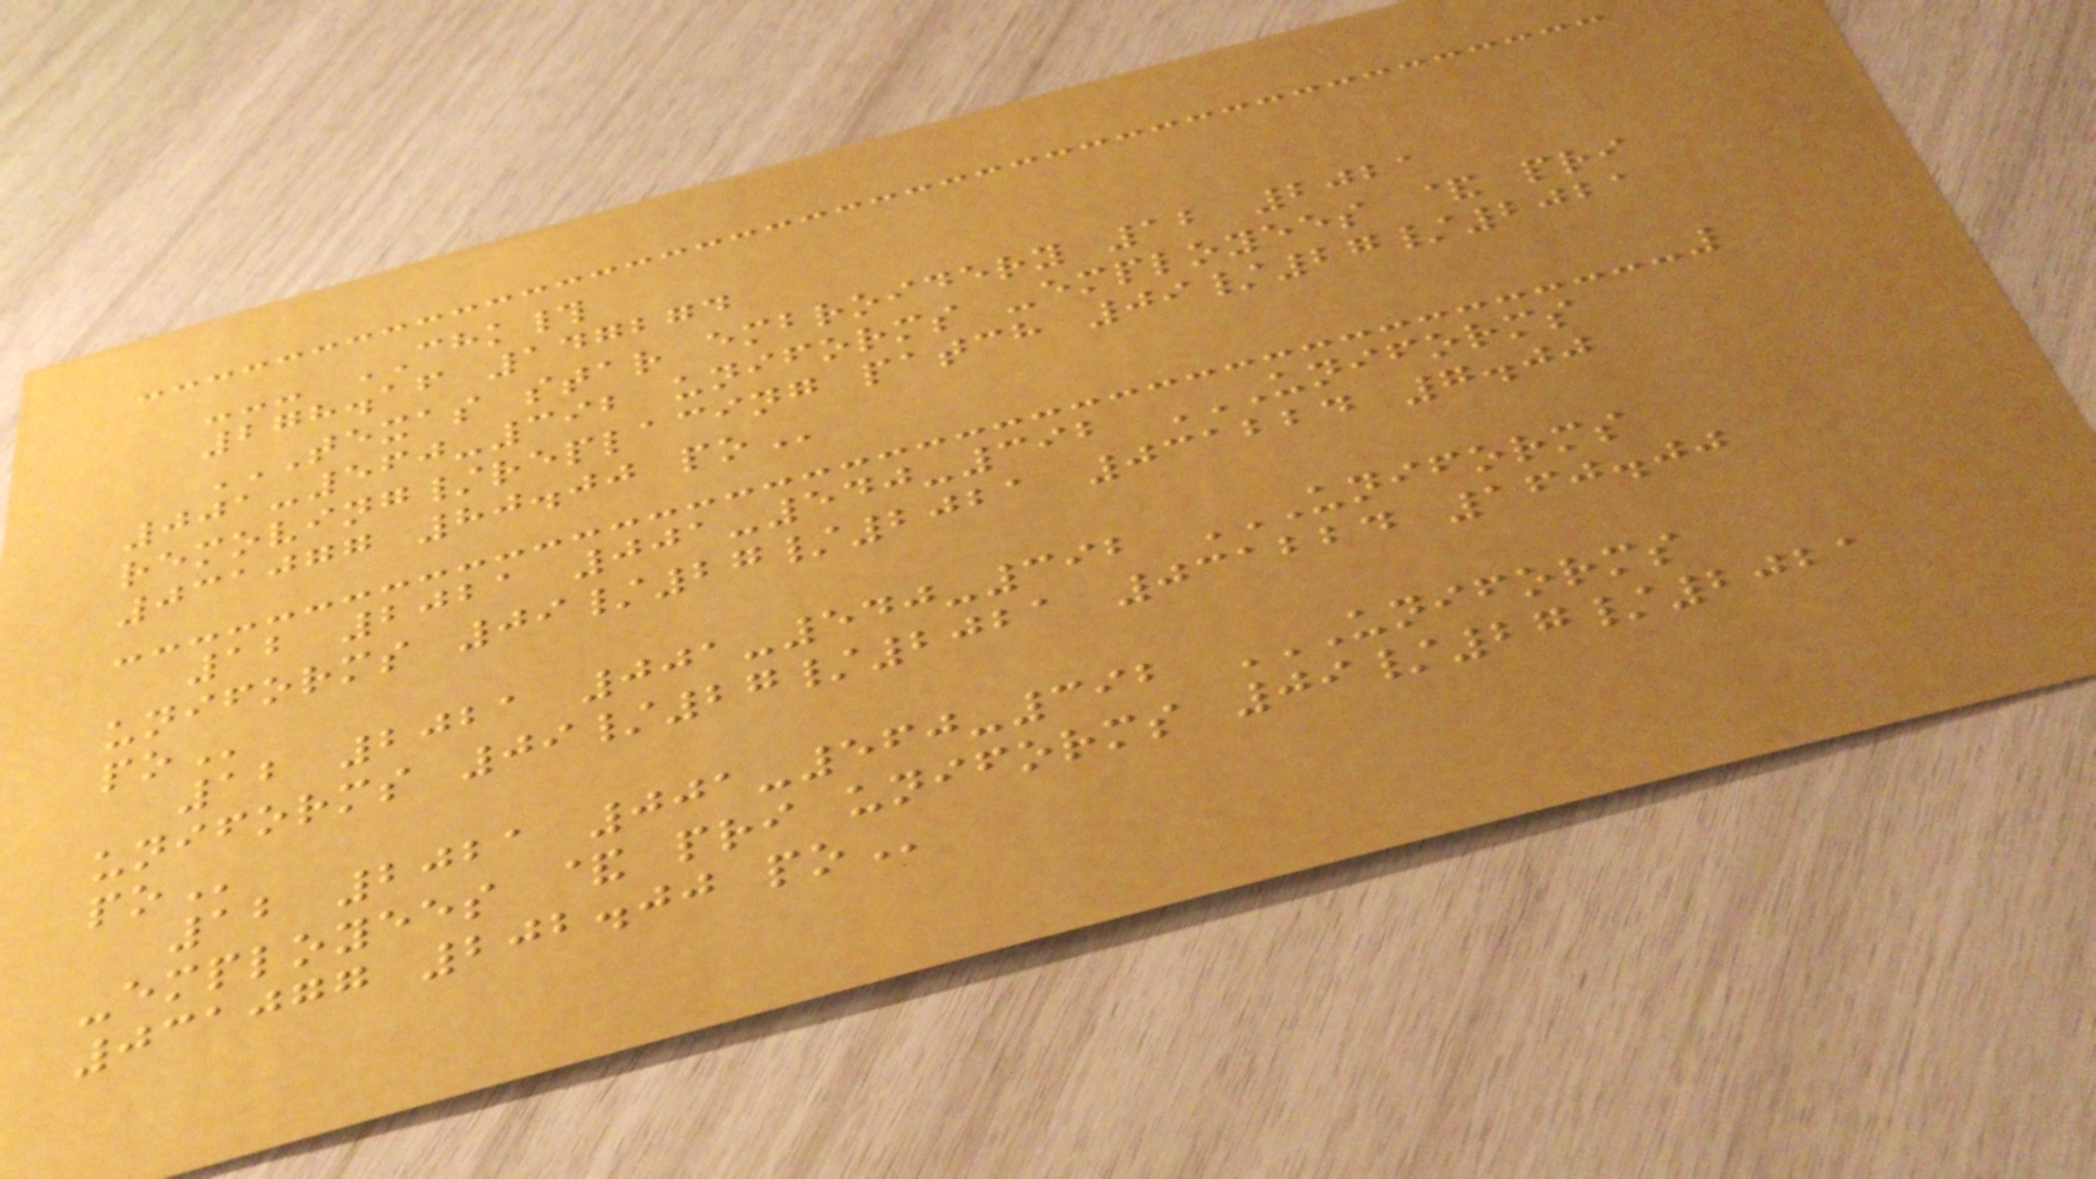--- CHK#
278.16 147274
TEXAS STAR EMBROIDERY 12 2021
001-560-392 UNIFORMS -EMPLOYEES & PRI
REMOVING/REPLACING PATCH 09/27/2021
031077 80.00 PO
12 2021 001-540-392 UNIFORMS
UNIFORMS 09/27/2021 031224 7.00
PO
12 2021 001-540-392 UNIFORMS
UNIFORMS 09/27/2021 031224 160.00
PO
12 2021 001-560-392 UNIFORMS
-EMPLOYEES & PRI UNIFORMS 09/27/2021
031077 202.00 PO
